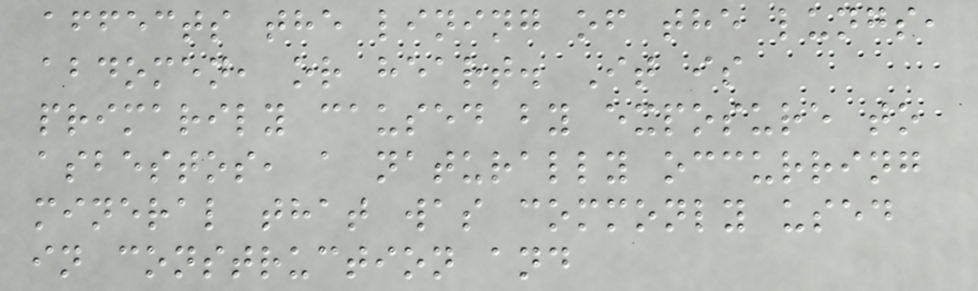affects the lining of the lungs,
abdomen, or heart. It is
primarily caused by exposure to
asbestos, a naturally occurring
mineral that was commonly used
in construction and
